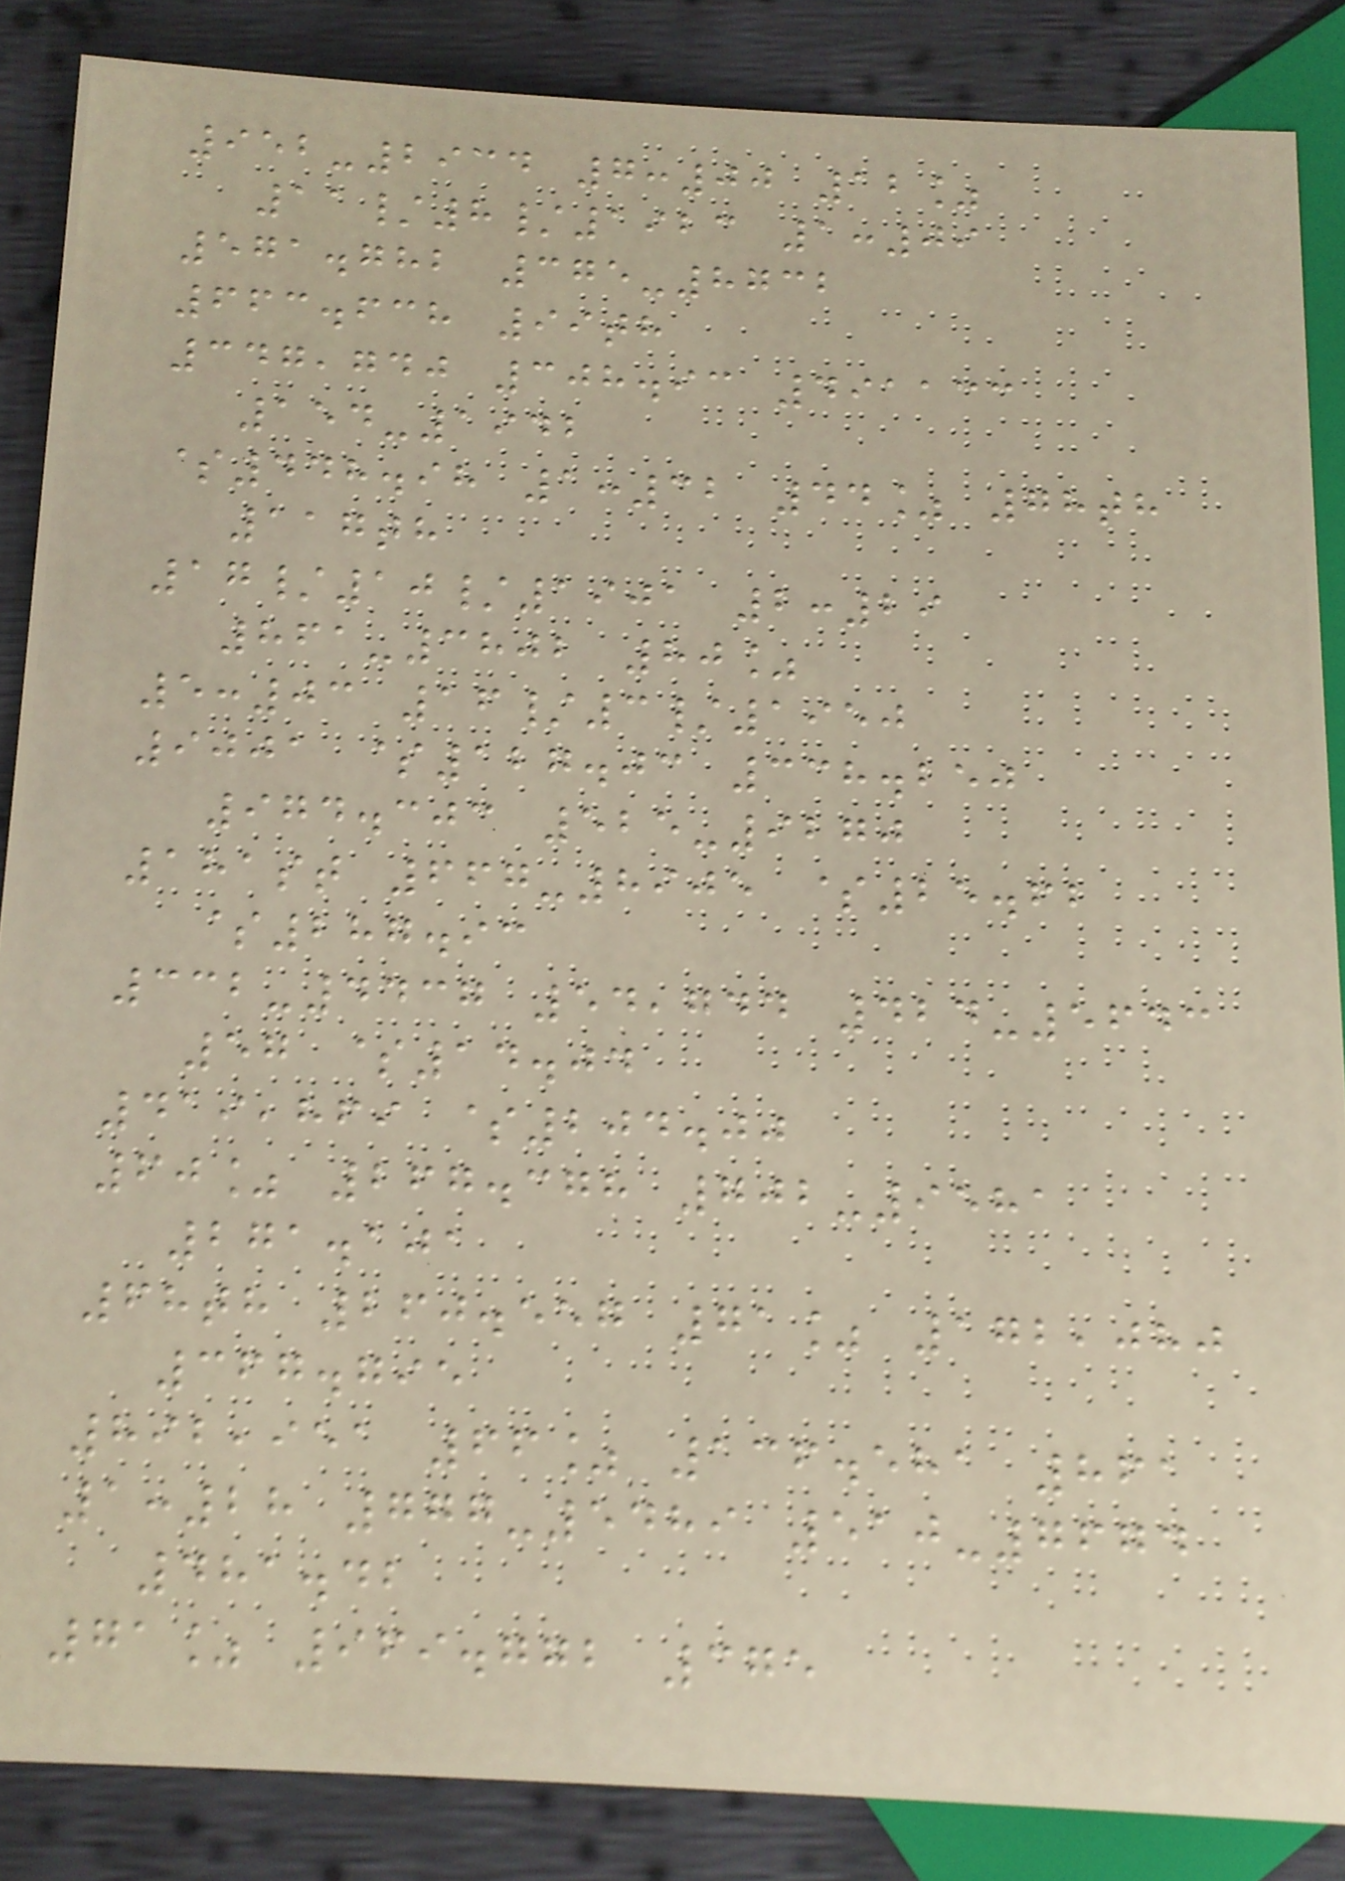952-2934 7:00 12%
11/8/1923 1:09
571.782 375-8732
663.638 99th
347,740 308.93 491133
154-1942
$448.98 1:32 44% 78th
117th
17/10/1901 2:29
861-3802 80%
5:03 16/3/1950
9001 $127.03 338.250
974.303 525-9270
181st 667-8905 $25.62
$287.93
332-4437 54,744 424-5643
57 $14.04
419,869 $204.00
60% 267.378 702-9581
271.101
68th 260.557 71% 172,080
367.795
892,951 66% 136.581 861
1:28 777-5489 510-7674
481.42
71% 969.772 375
